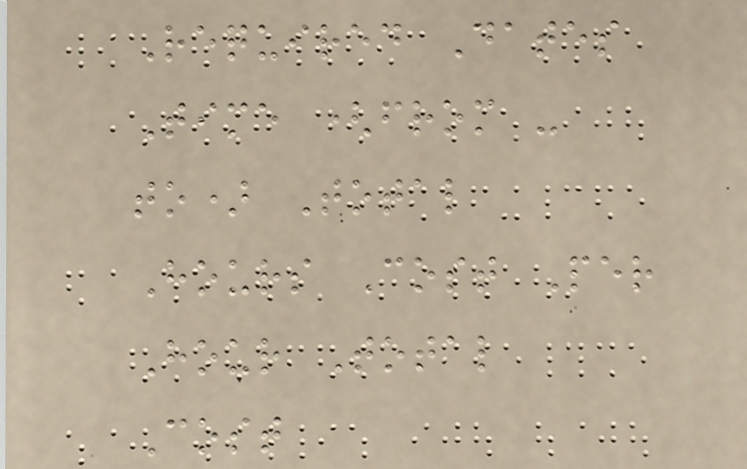Required Dates
Time (from -
to) Total
Hours Cost Per
Hour Total
Cost
